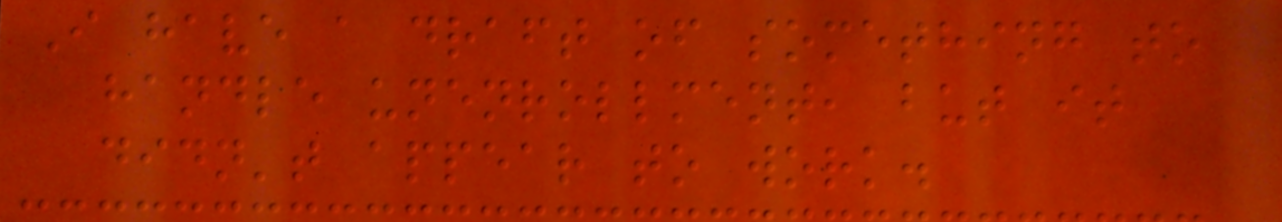I have a draft of something to
handle unenrollment, but it
didn't appear to work.
